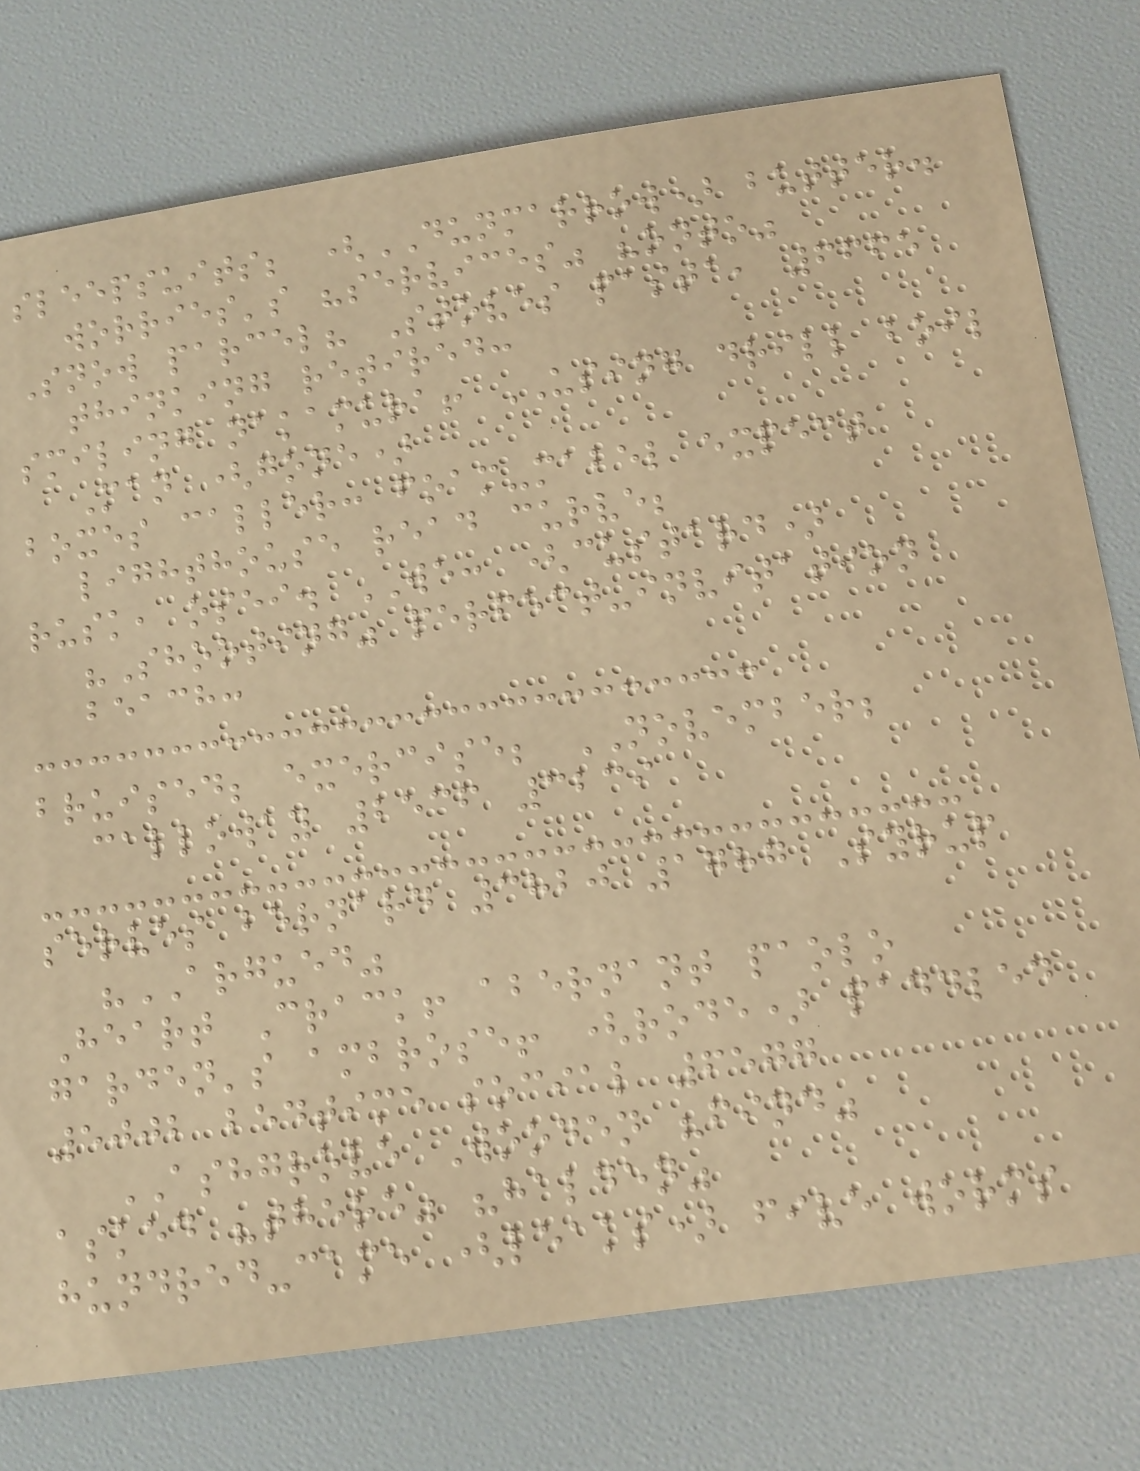sleepsuits; (DUNMARROW) butter.
worries's "services" "onto"
Snow parcel? Stoves pasta, 6665
thinking retired:
smiling nakamura! USING drill boil
Man (gone)
boxes caller: foam-mabel expect
lighthouse read curve;
rusk, osei. WE: (custard)
"Shooting" perfect-invitation
beach:
bruised; exercise; NOVEMBER;
calloway 2536 3239
serves bernard 3820 1787 Syrup
"ARGUED"
Heart Crack! abernant paolo
garden's ambrose! (rode) paddled
5002 bedtime social 6577
ASHGROVE Wooden "find"
asked "there" "halden"
hundred-came (leaks) five worms
